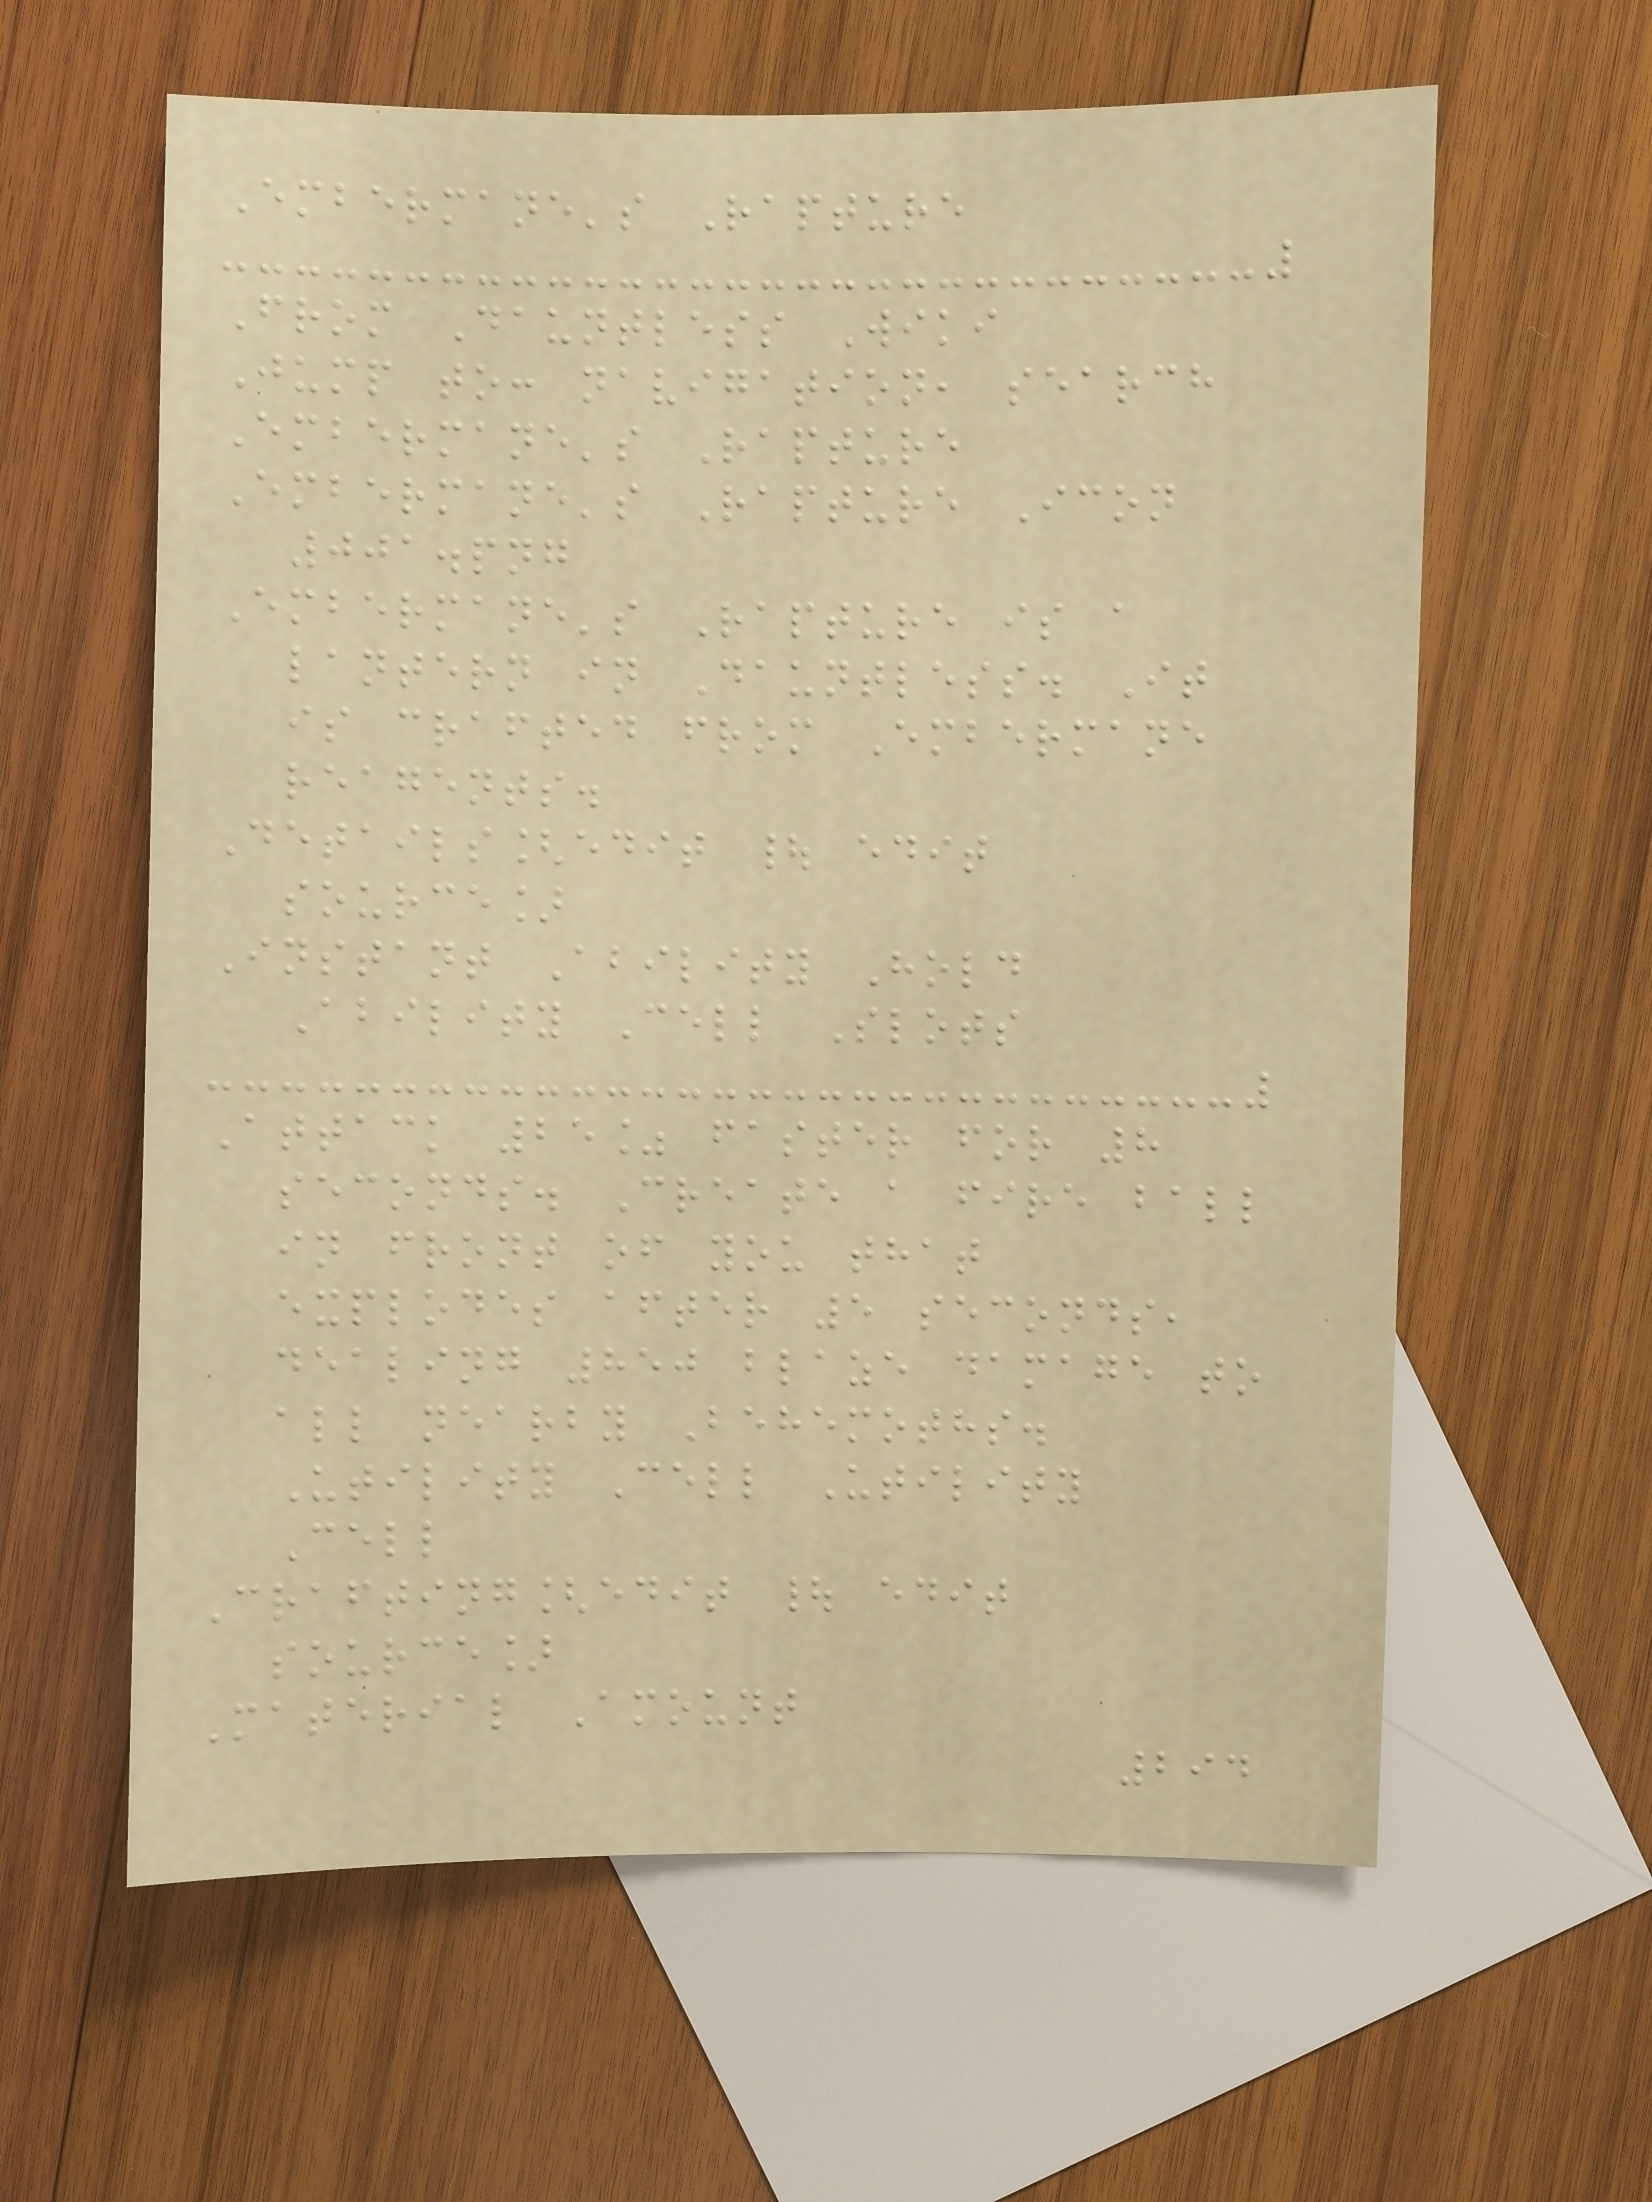Embermane's Rapture
From Dauntless Wiki
Jump to: navigation, search
Embermane's Rapture
Embermane's Rapture Icon
001.png
Embermane's Rapture is a
lantern in Dauntless. It
is crafted from Embermane
reagents.
Details[edit | edit
source]
Instant Ability Hold
Ability Cell Slots
Attack 25% faster for 8
seconds. Create a fire ball
in front of you that
explodes after 5 seconds,
dealing 850 blaze damage to
all nearby Behemoths.
Utility Cell Utility
Cell
Crafting[edit | edit
source]
Material Amount
294
